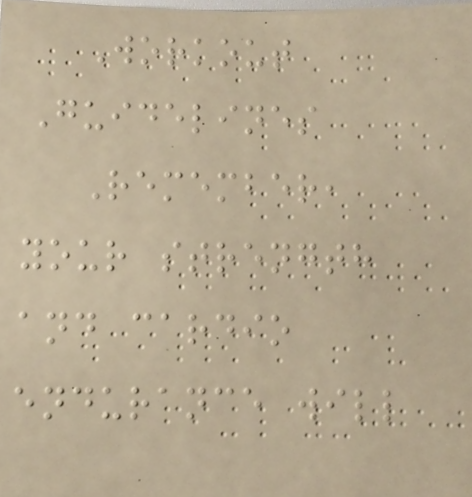Workout
Guidelines
Remember,
your strength
and cardio
endurance will
